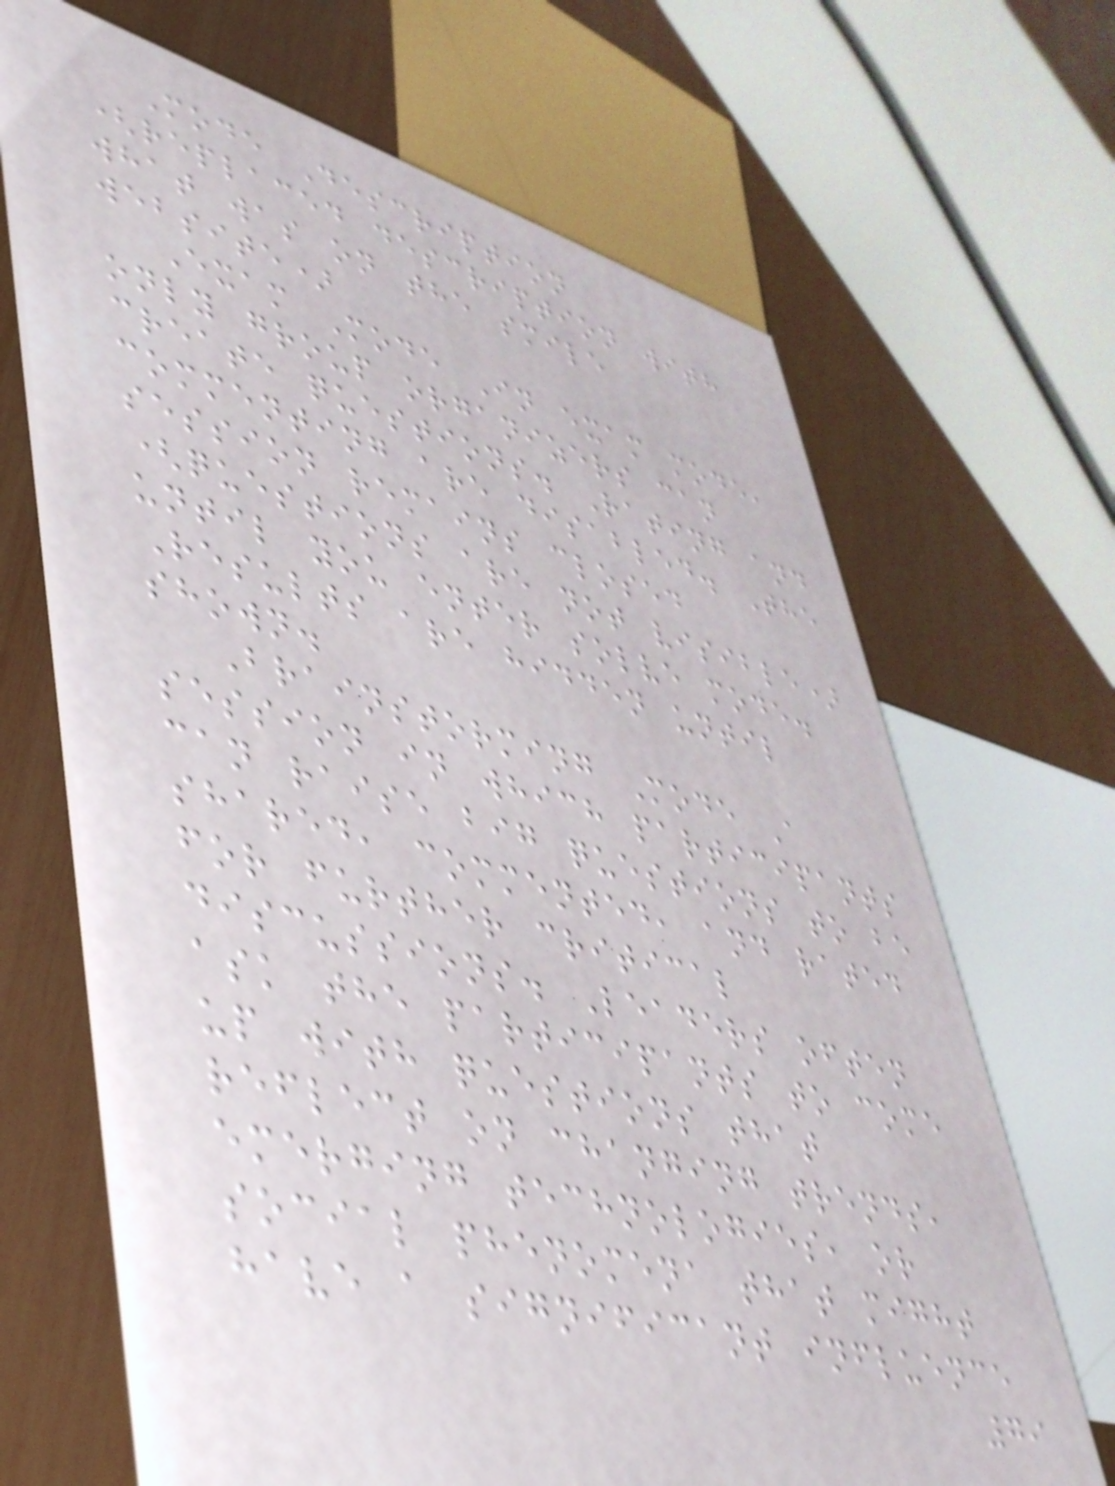Mode Description
(replaced description with
what was on the smile
website)
Exam Mode In exam mode,
only group organizers can
create questions. Rating and
commenting are disabled. The
session remains closed
(questions are not visible)
until you enter solve mode.
Results are hidden until
shown.
Brainstorming Mode A
session in which participants
can raise big questions to be
shared, commented, and rated
for further critical
discussions. Leaders often
ask the participants to come
up with questions that
reflect on changing trends,
emerging technologies, or
social phenomena that might
have a significant influence
79
